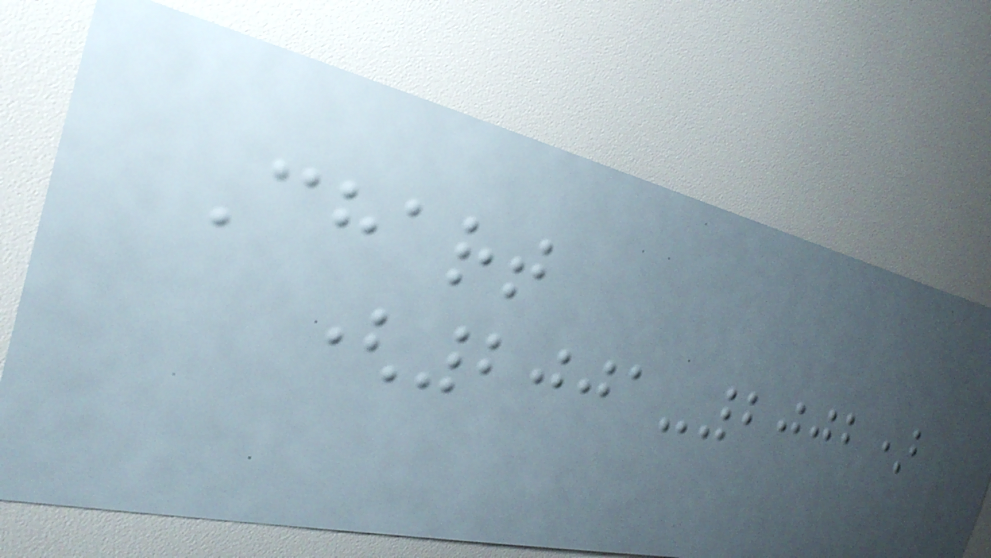Chart
(2001-2002)
